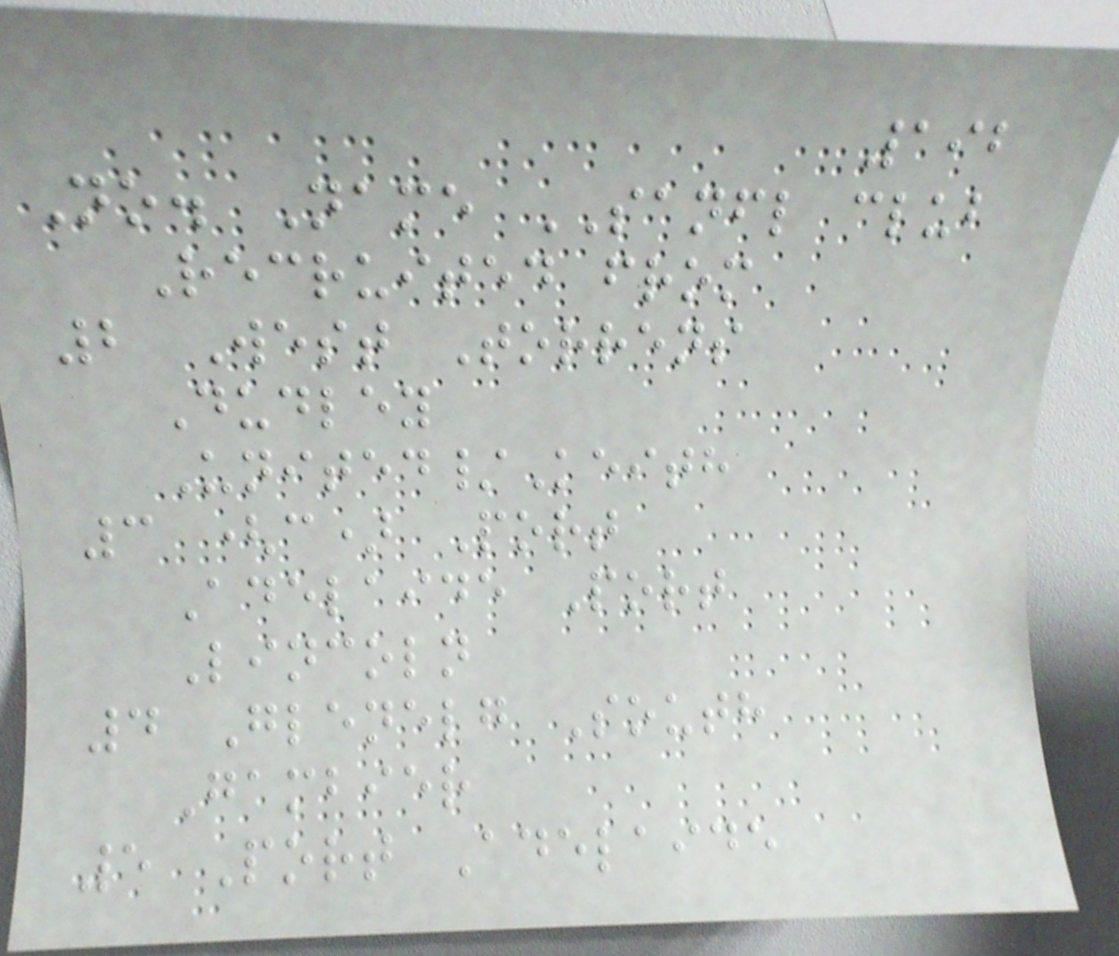192
No. Name SANFL club
Recruited from
2 West Torrens
Dudley
United/Keith
3 (c) Port
Adelaide Port
Lincoln
4 Glenelg South
Gambier
5 Port Adelaide
